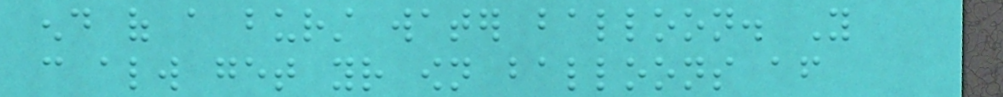end of a burst water balloon. You
can always get your own balloons after
